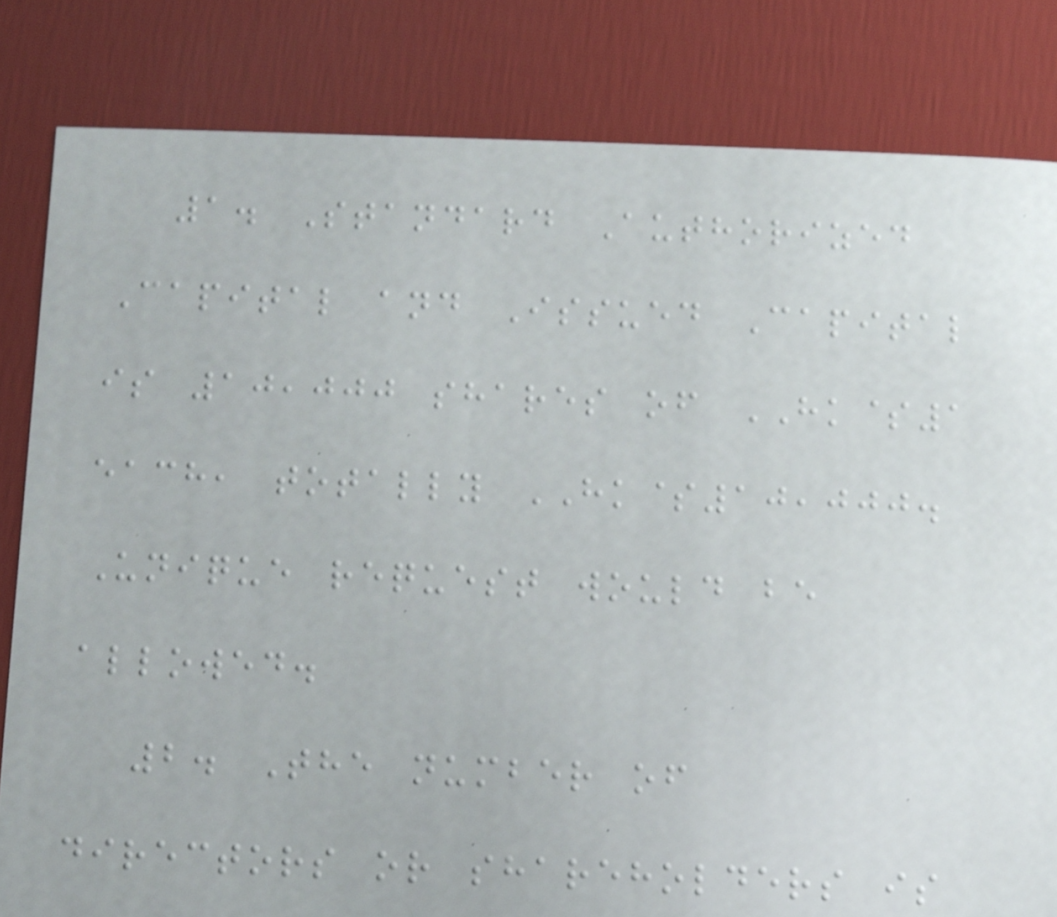1. Standard Authorized
Capital and Issued Capital
is 10,000 shares of HK$1
each, totally HK$10,000.
Unique request would be
allowed.
2. The number of
directors or shareholders is
